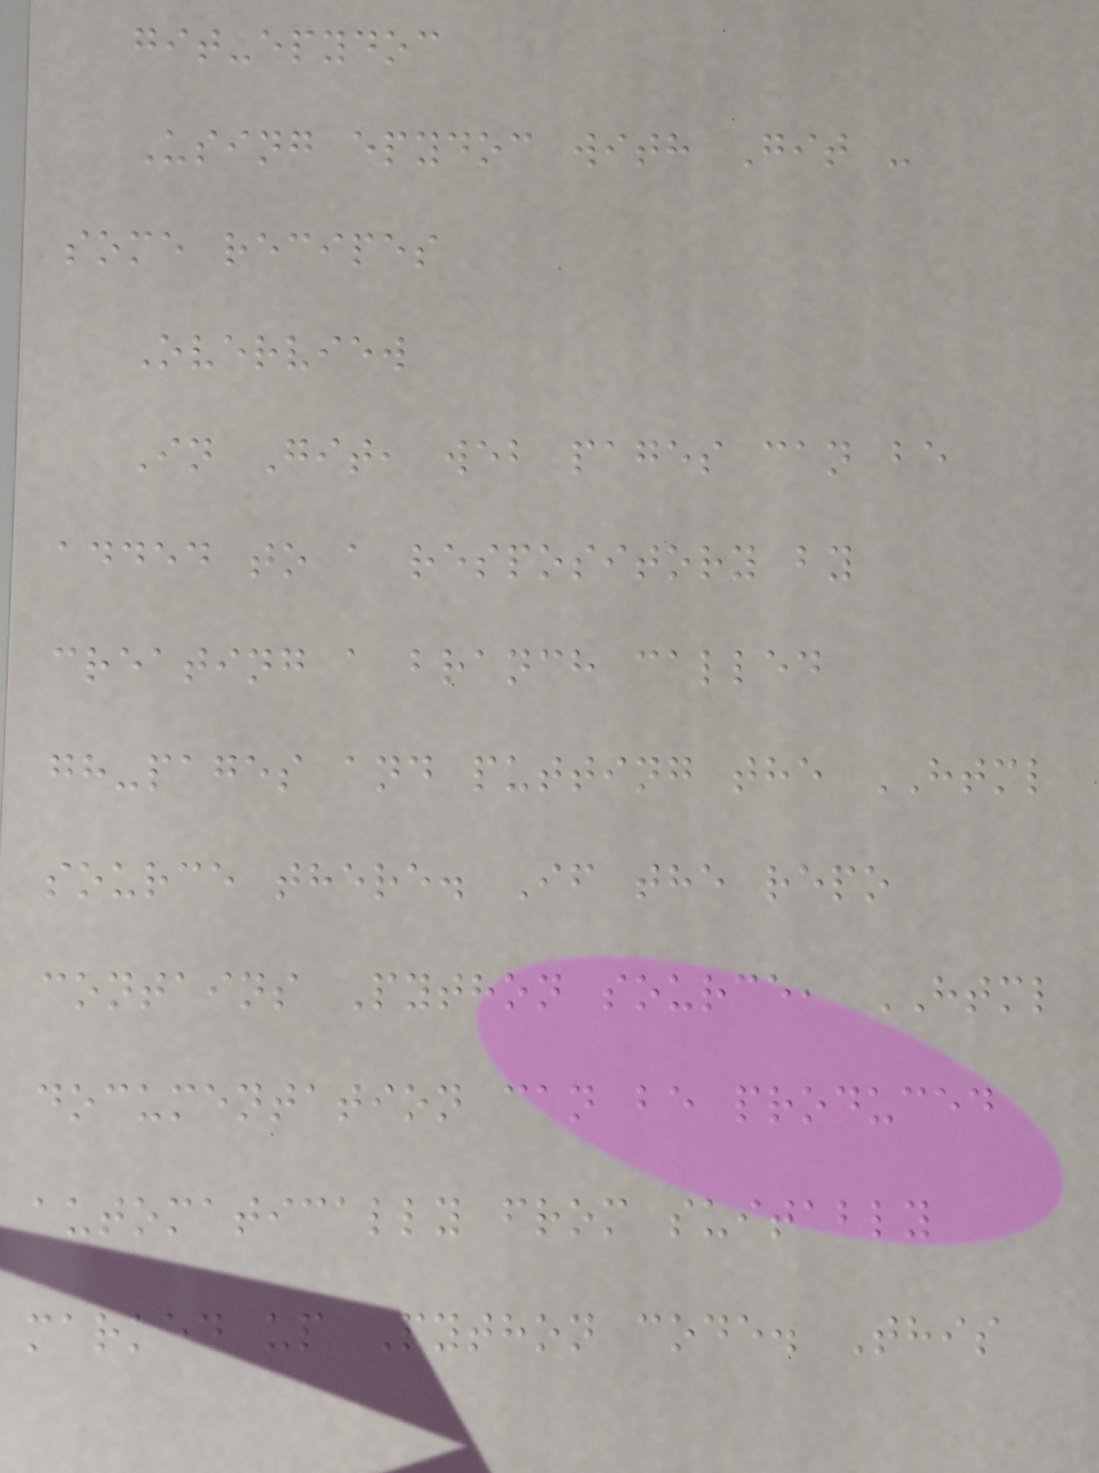git-epydoc
Using epydoc with Git -
some recipes
Overview
In Git, web pages can be
added to a respository by
creating a branch called
gh-pages and putting the HTML
source there. If the repo
contains Python source, HTML
documentation can be produced
automatically from suitably
marked up Python code. This
